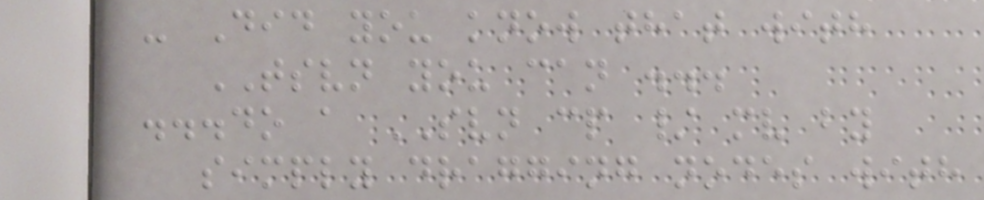- Did you know that with
TSVN you can ...
...do a SVN cp / mv by
simply dragging nodes with
